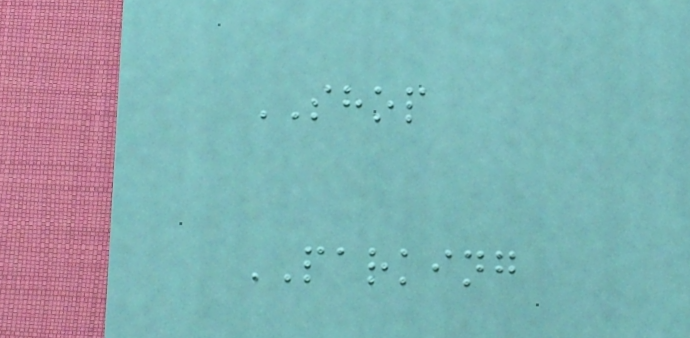SHOP
PARKING
